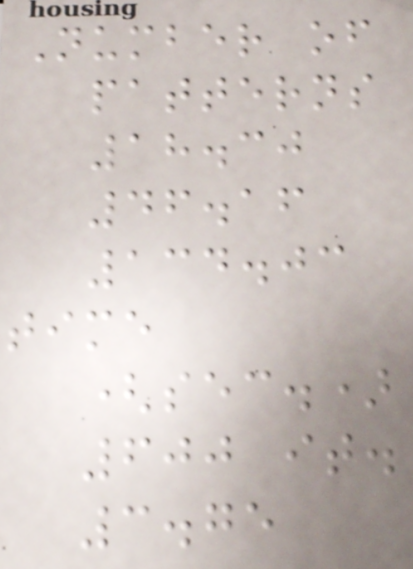Number of
patterns
18.30
46.16
134.03
time
(sec.)
600 it.
3.75
